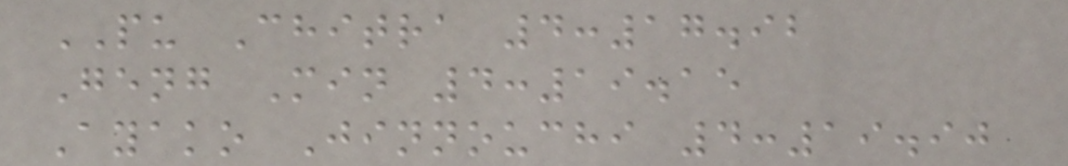PU Chitra 4:17.92
Geng Min 4:19.15
Ayako Jinnouchi 4:19.90
